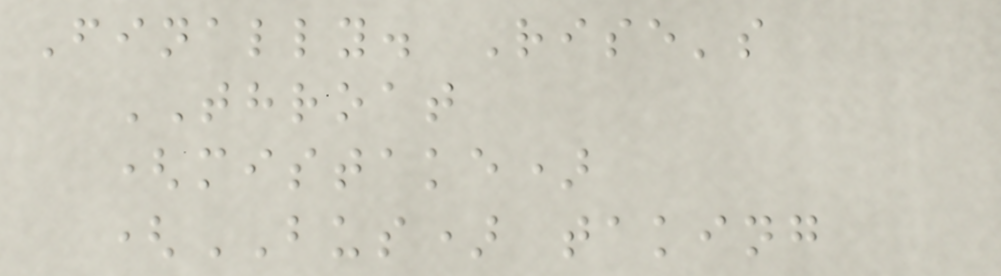Finally. Rise's
THROAT
(mistake)
(BUS) taking
